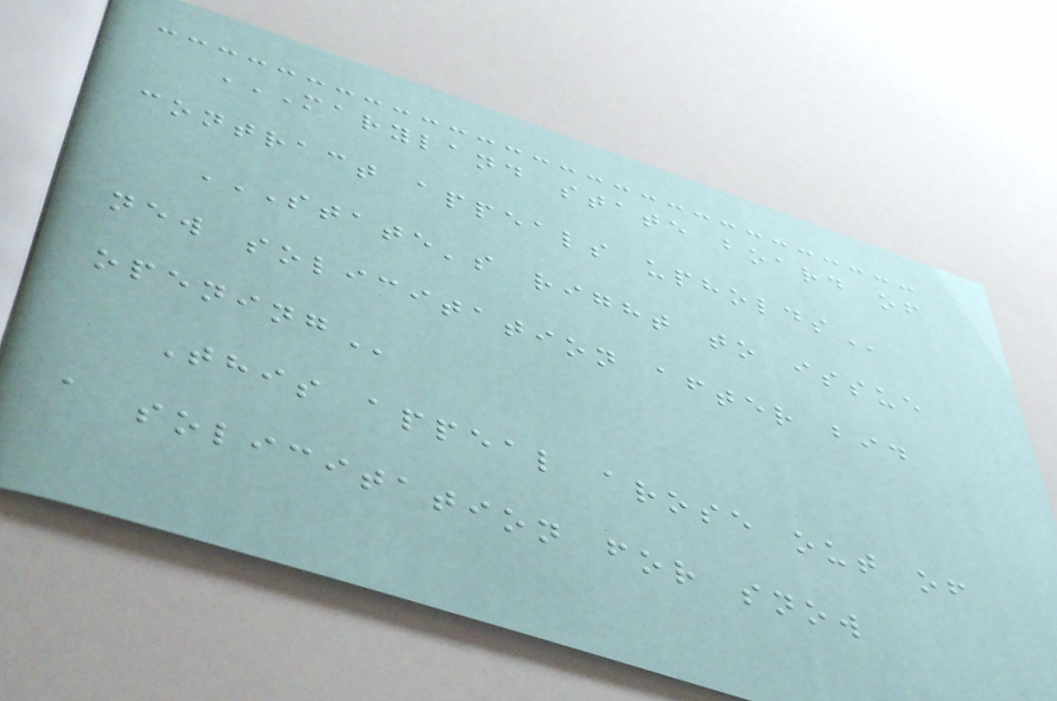MARYLAND STATE BOARD OF
CONTRACT APPEALS UPHOLDS
STATE'S RIGHT TO ISSUE
NEW SOLICITATION AFTER BID
OPENING
This appeal arose out of
a solicitation for snow
